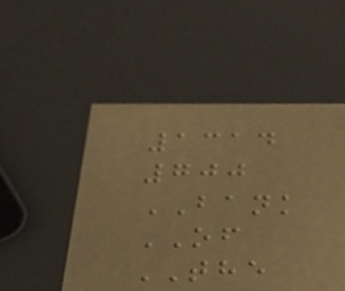1314
700
BANK
OF
THE
